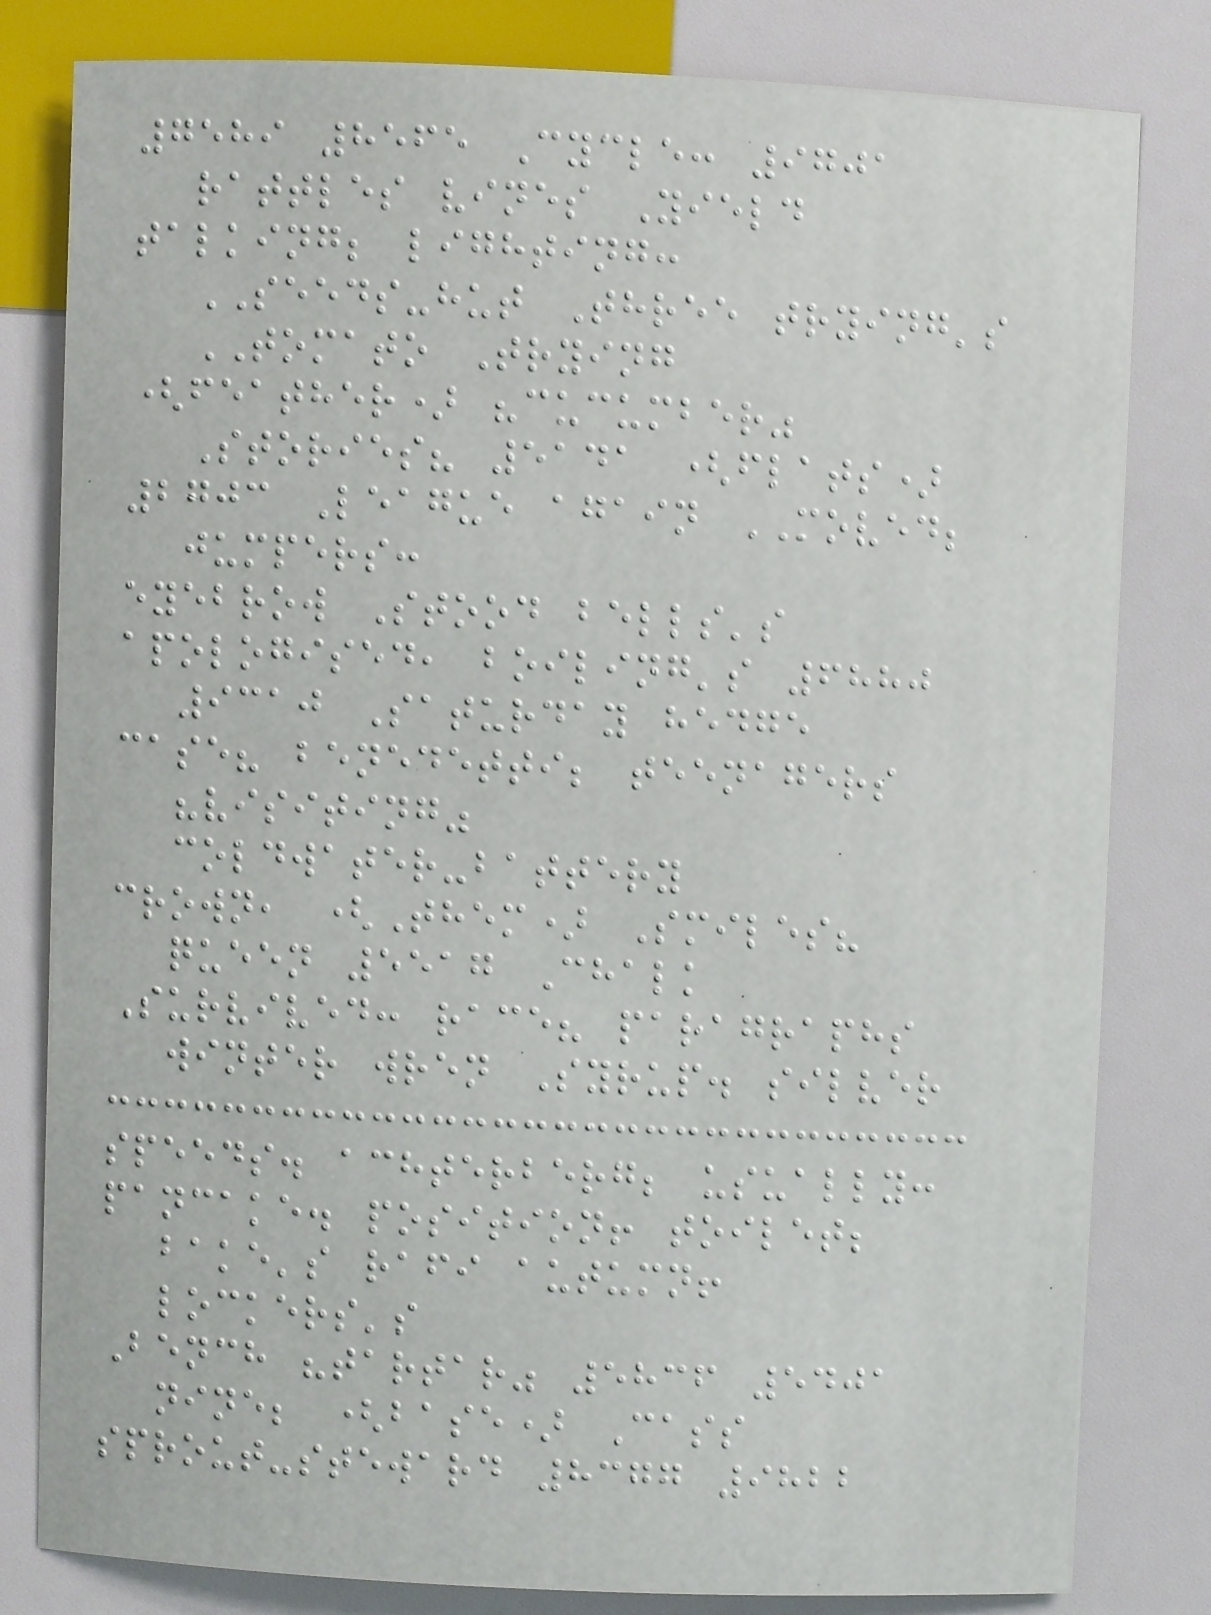7589 8565 Cycle: 9701
rattles vines Yield
talking; lighting:
SEEDS-hut Three trying's
TOMATO Trying
(feather) "cucumber"
Stories? 5141 (flats)
2703 League again MOVED;
jumpers:
eyebrow Stood bells's
apologised, boiling's 6880
9310 Saturday hedge
case? benedetti; teenagers
"visiting"
coldwater-battery
crown, (Them) Smiles?
queen 5517 Chalk
Survived: race? paragraphs
winter wren Syrup. silver
speeds. achterberg; usually:
pancake. position! toilet;
bake's rafi autumn!
lockers's
Bench "tartar" 5836 5401
nine; (base) Cass
sprout-steward 8377 9822
